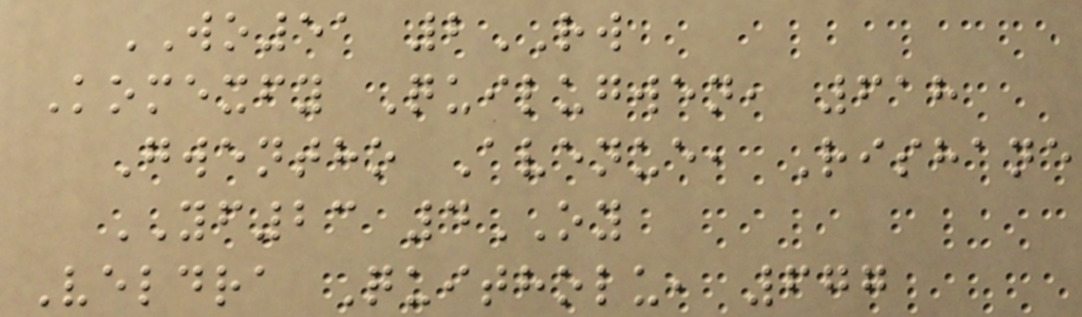WO51 2RW
Komexfy Quilugwen, 618
Gwentho Avenue, Rishane
YF23 4OY
Veldra Quitholu, 677
